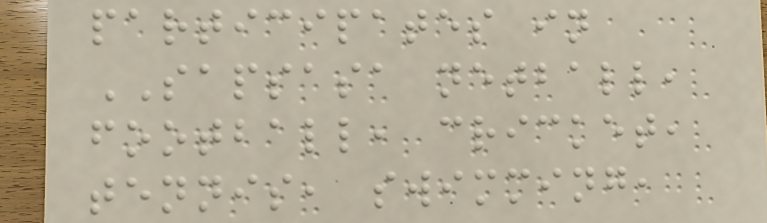participates in
SAPSASA netball,
football, cricket,
tennis, swimming,
